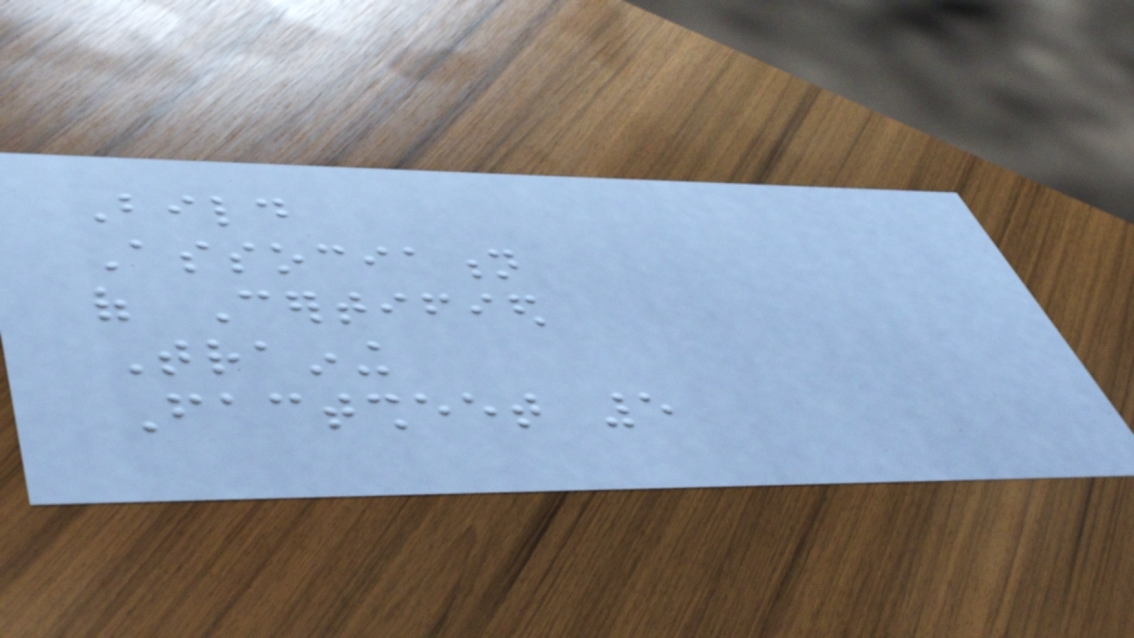Bild
Association
of Certified
Training
Factsheet 5
